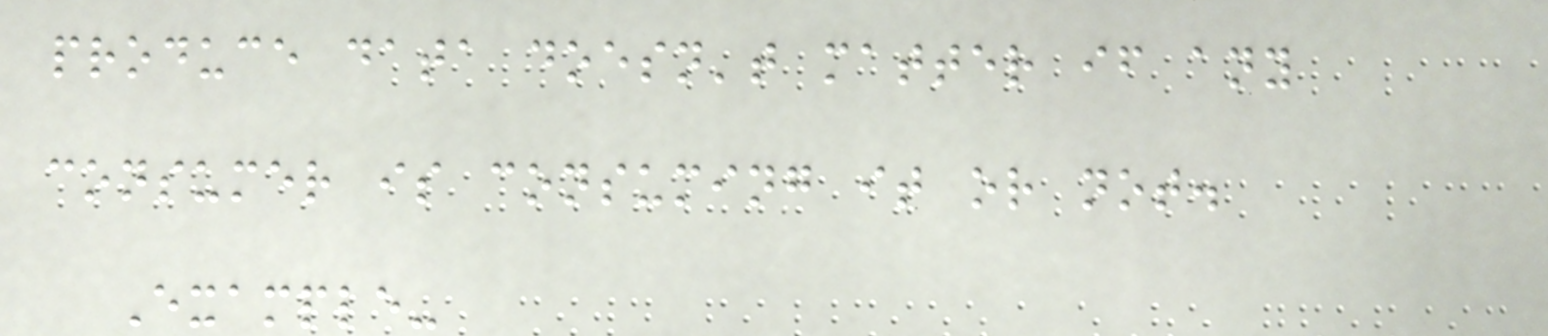produce data doesn't matter if any
consumer is consuming it or not.
Example-
